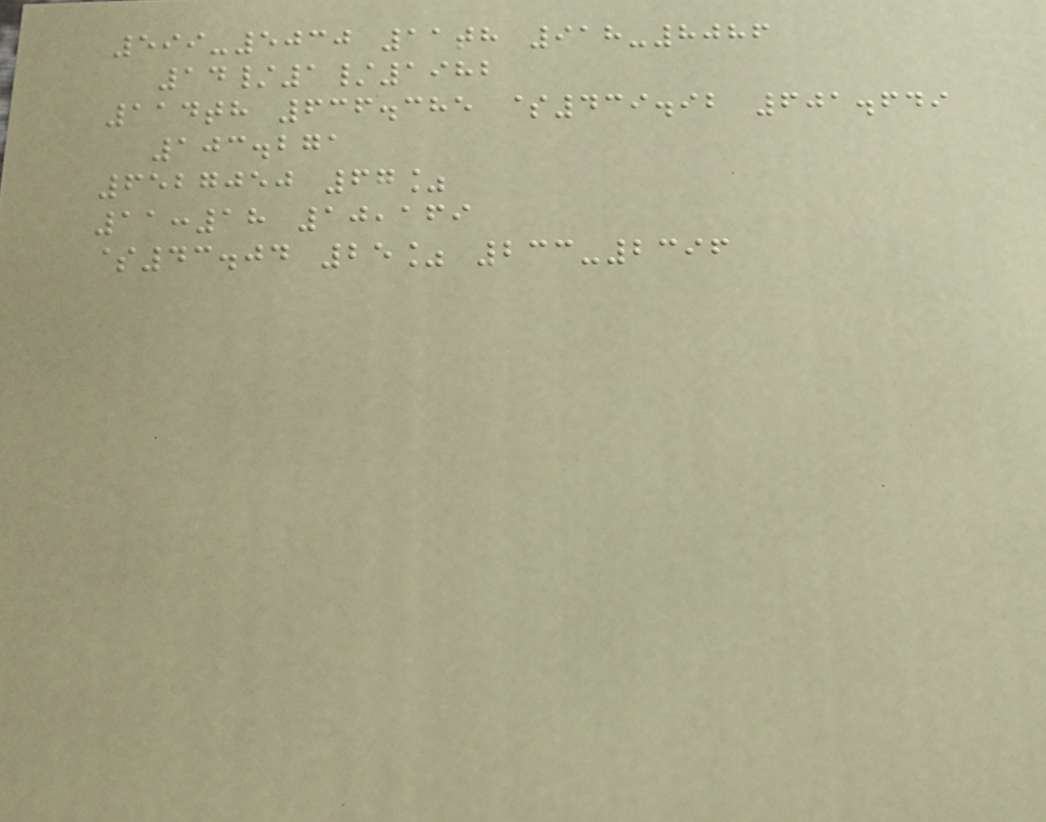599-5030 11th 918-8086
14/1/1982
114th 636.385 $439.92 601.649
103.271
6527050 67%
11:18 10,169
$43.04 25% 233-2396
